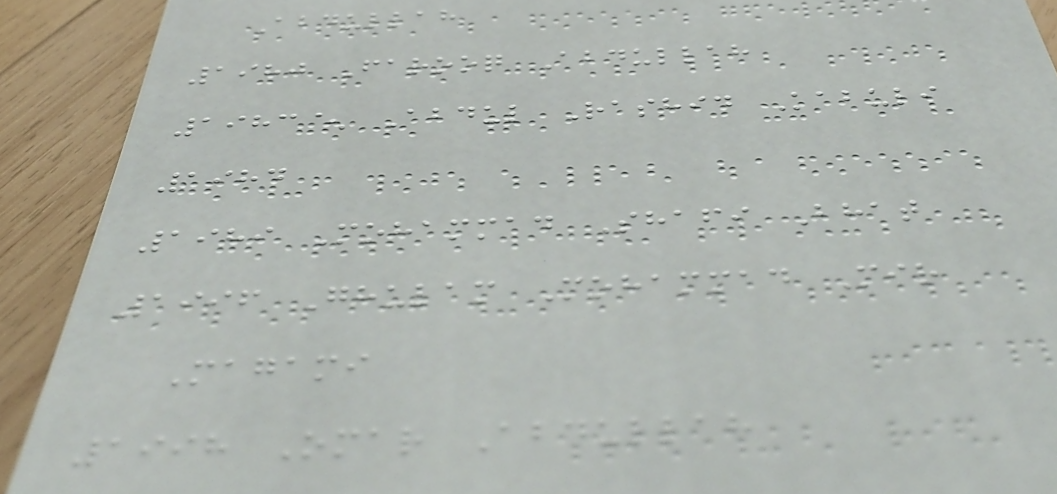Abdullah
1980 Farooq Abdullah
1983^ Abdul Rashid Kabuli
1984
1989 Mohammad Shafi Bhat
1996 Ghulam Mohammad Mir
Magami
1998 Omar Abdullah
